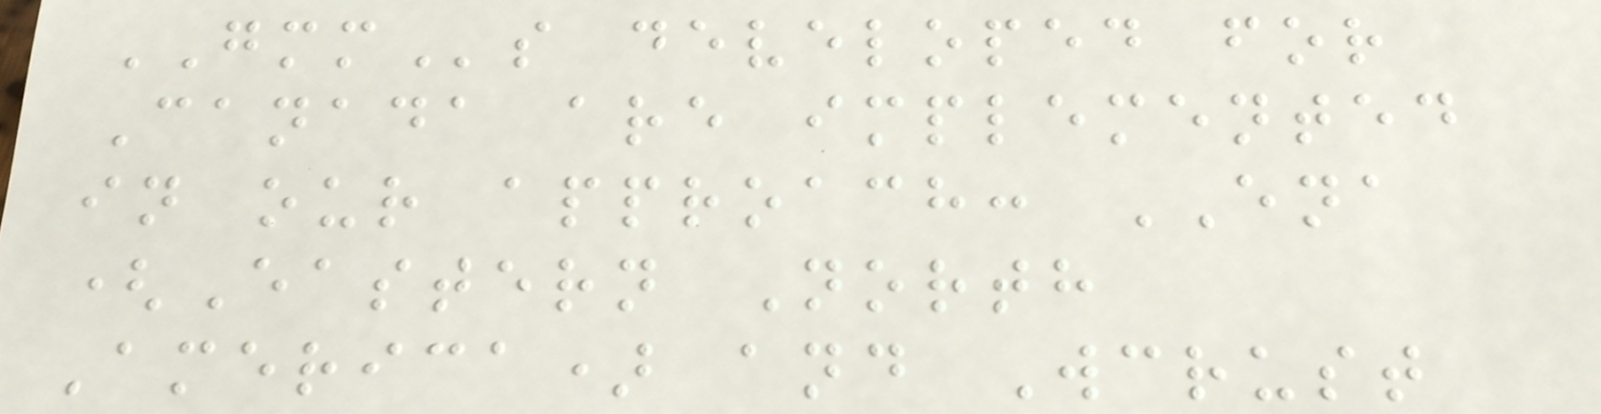GMMs developed for
Canada are implemented
in our approach: ENA
(Eastern North
America) and Wcrust
